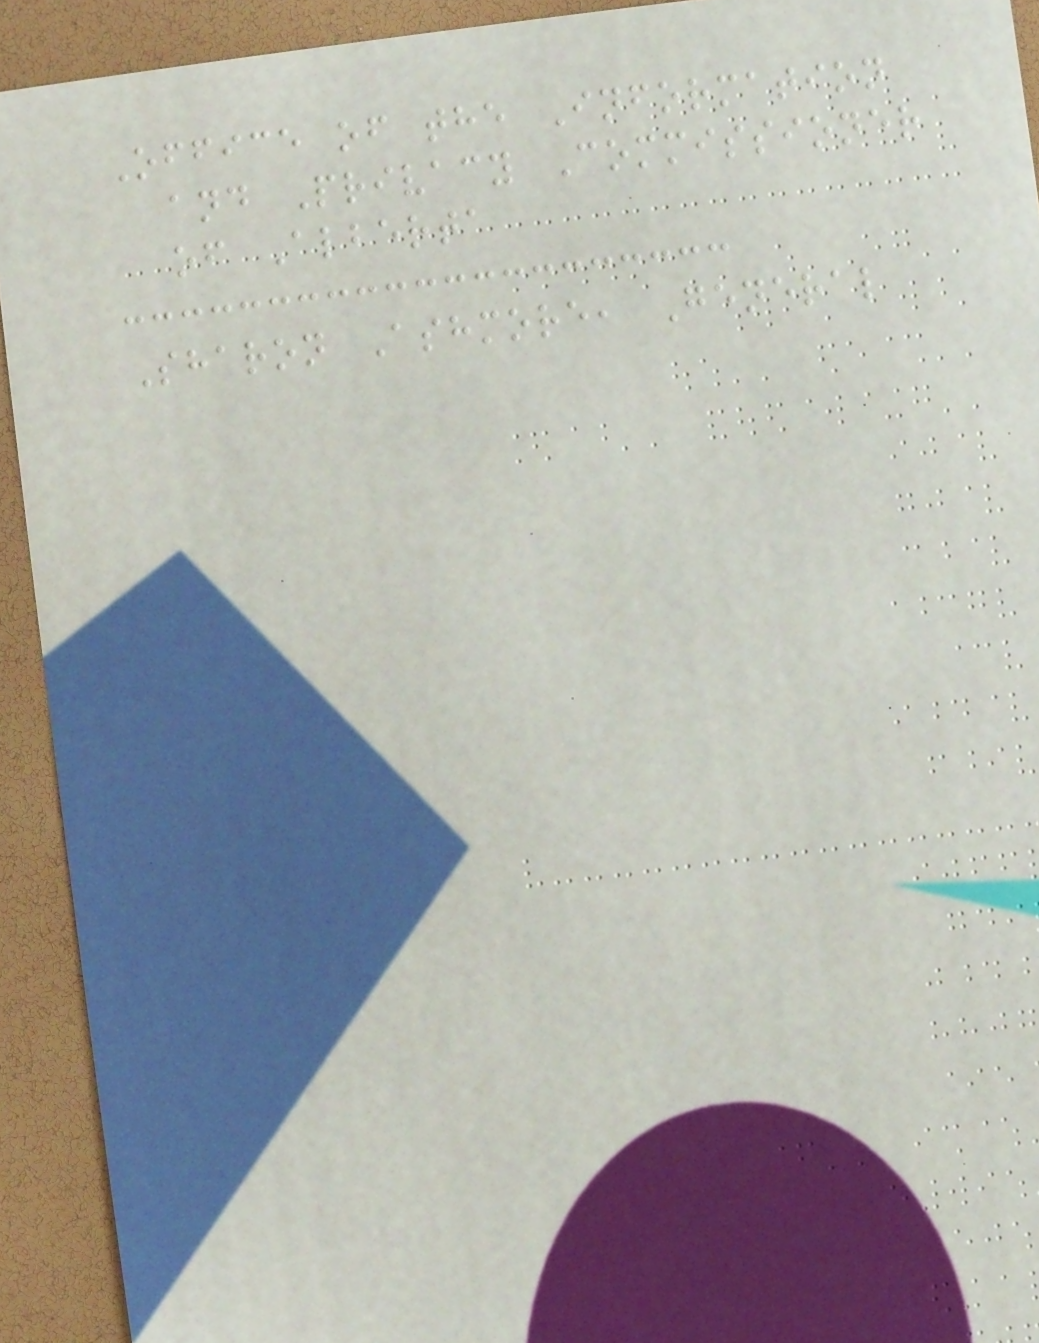Office of the Information
and Privacy Commissioner
of Alberta
Sharon Ashmore, General
